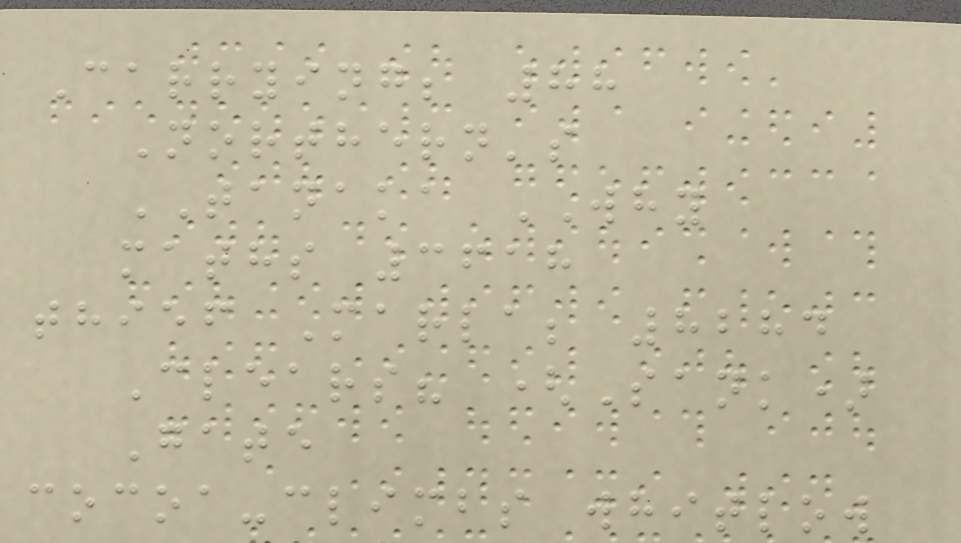Carrying; 88
Northern's
TANAKA WHY
maths 3618
thief Marla; 8284
Clears? (Sank)
Gate
cocoa-climbs whitlow
